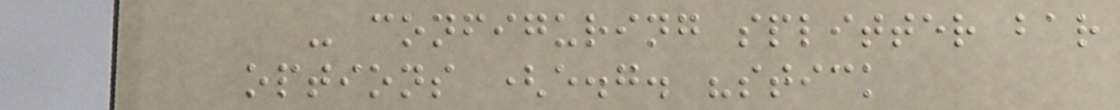- configuring splitter bar
options (e.g. "stick
